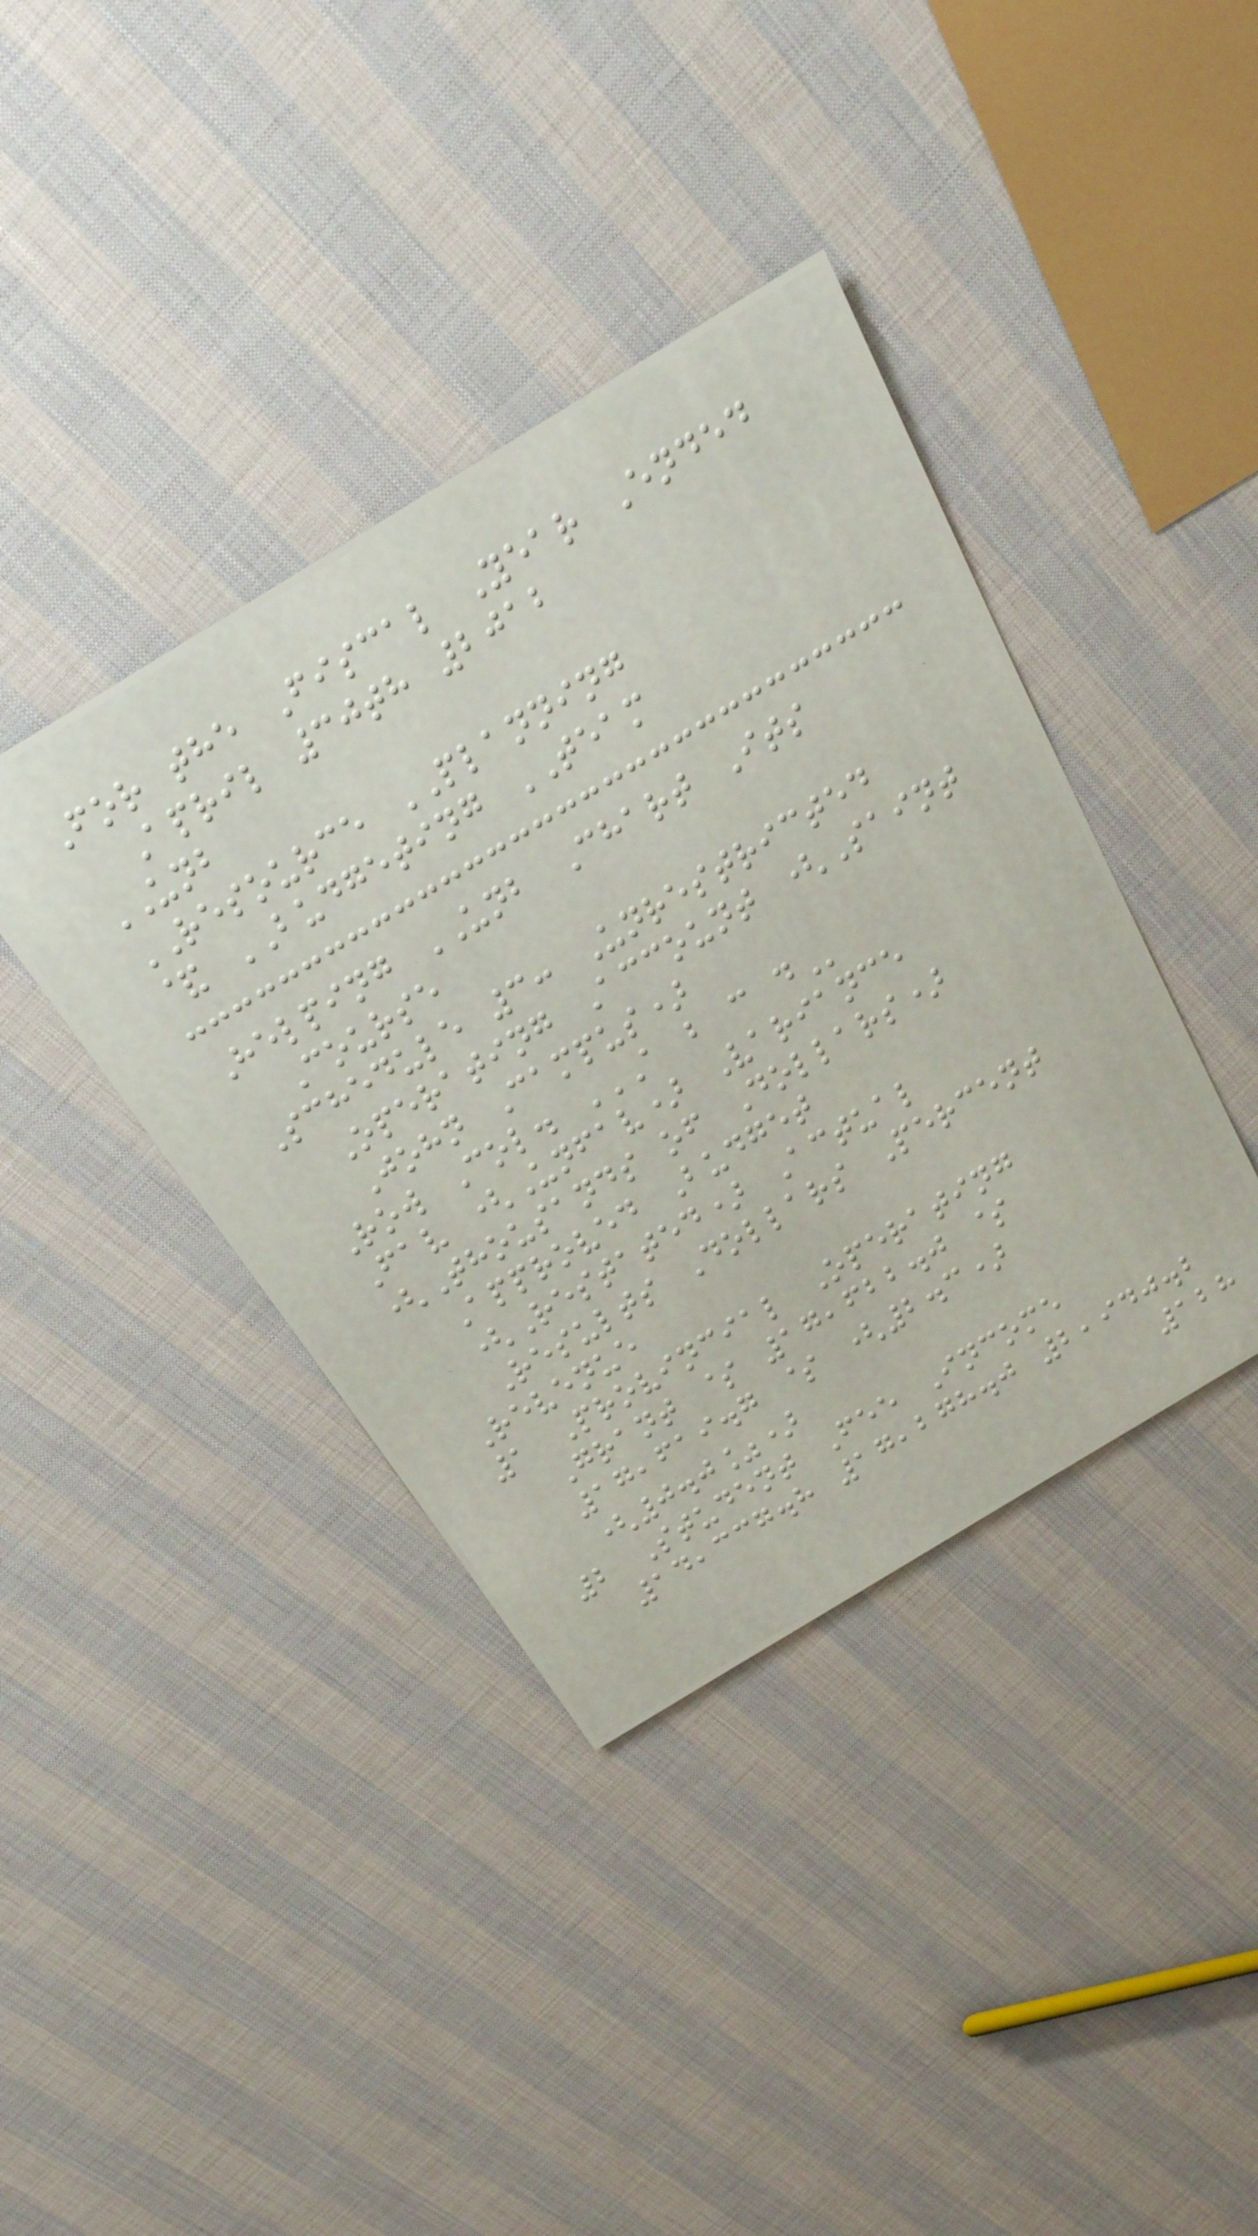For the Fiscal Year Ended
April 30th 2012
UNB
RESOURCE PLANNING
& BUDGETING TEAM
Helping UNB Chart Its
Course
Schedule 3: Unrestricted
Operating Account (Saint
John Campus)
Row Col. A B C D
Fav (Unfav) Variance
(Thousands of Dollars)
Approved Budget
(Restated) Actual
Results Dollars Percent
Revenue
1 Provincial Operating
Grant $ 17,622.0 $
17,619.7 $ (2.3)
(0.0%)
2 Student Fee Income
14,337.8 17,278.0 2,940.2
128
